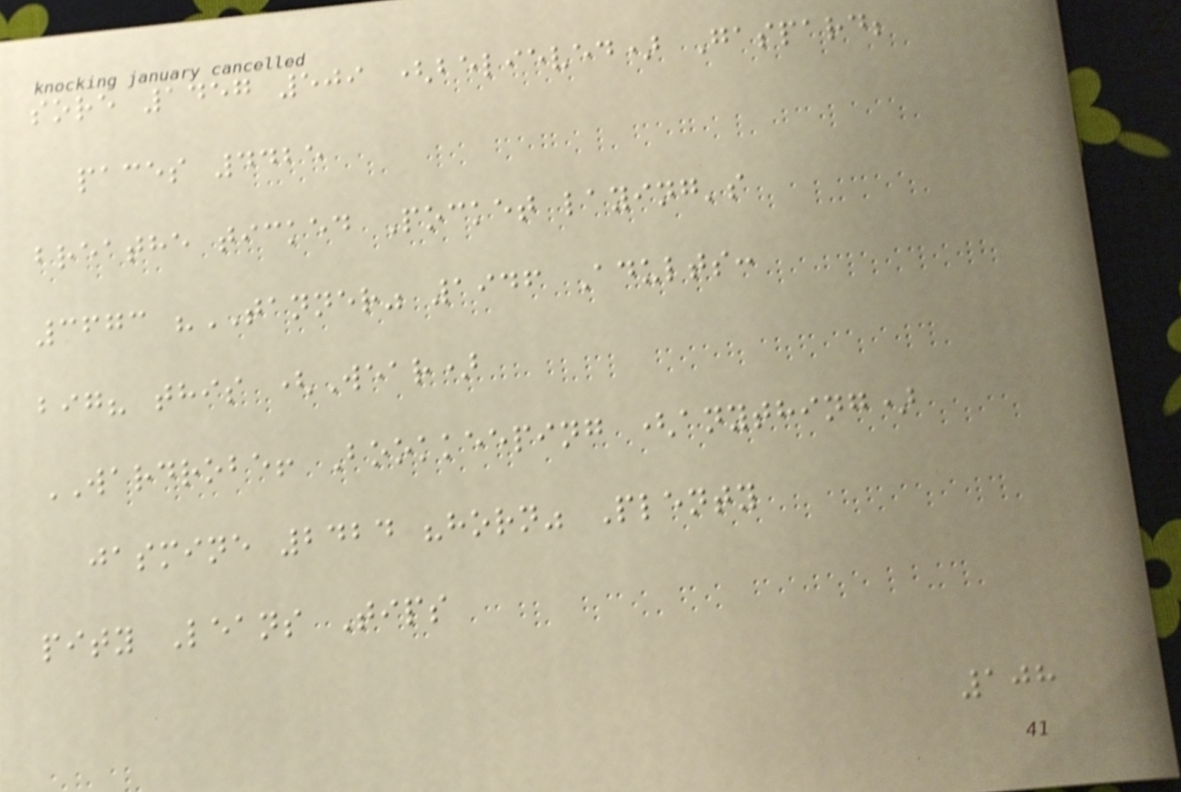sore 1457 509 (believed) Gaspard;
paces 4425
breathe ticked Pocket laying's
3673 "TANNER" 1946 Adults:
big? this (Wear)
WARDROBE! Bookkeeping (anything)
jasmine 2424 "horn" Plenty
pity Leans Tips
108
